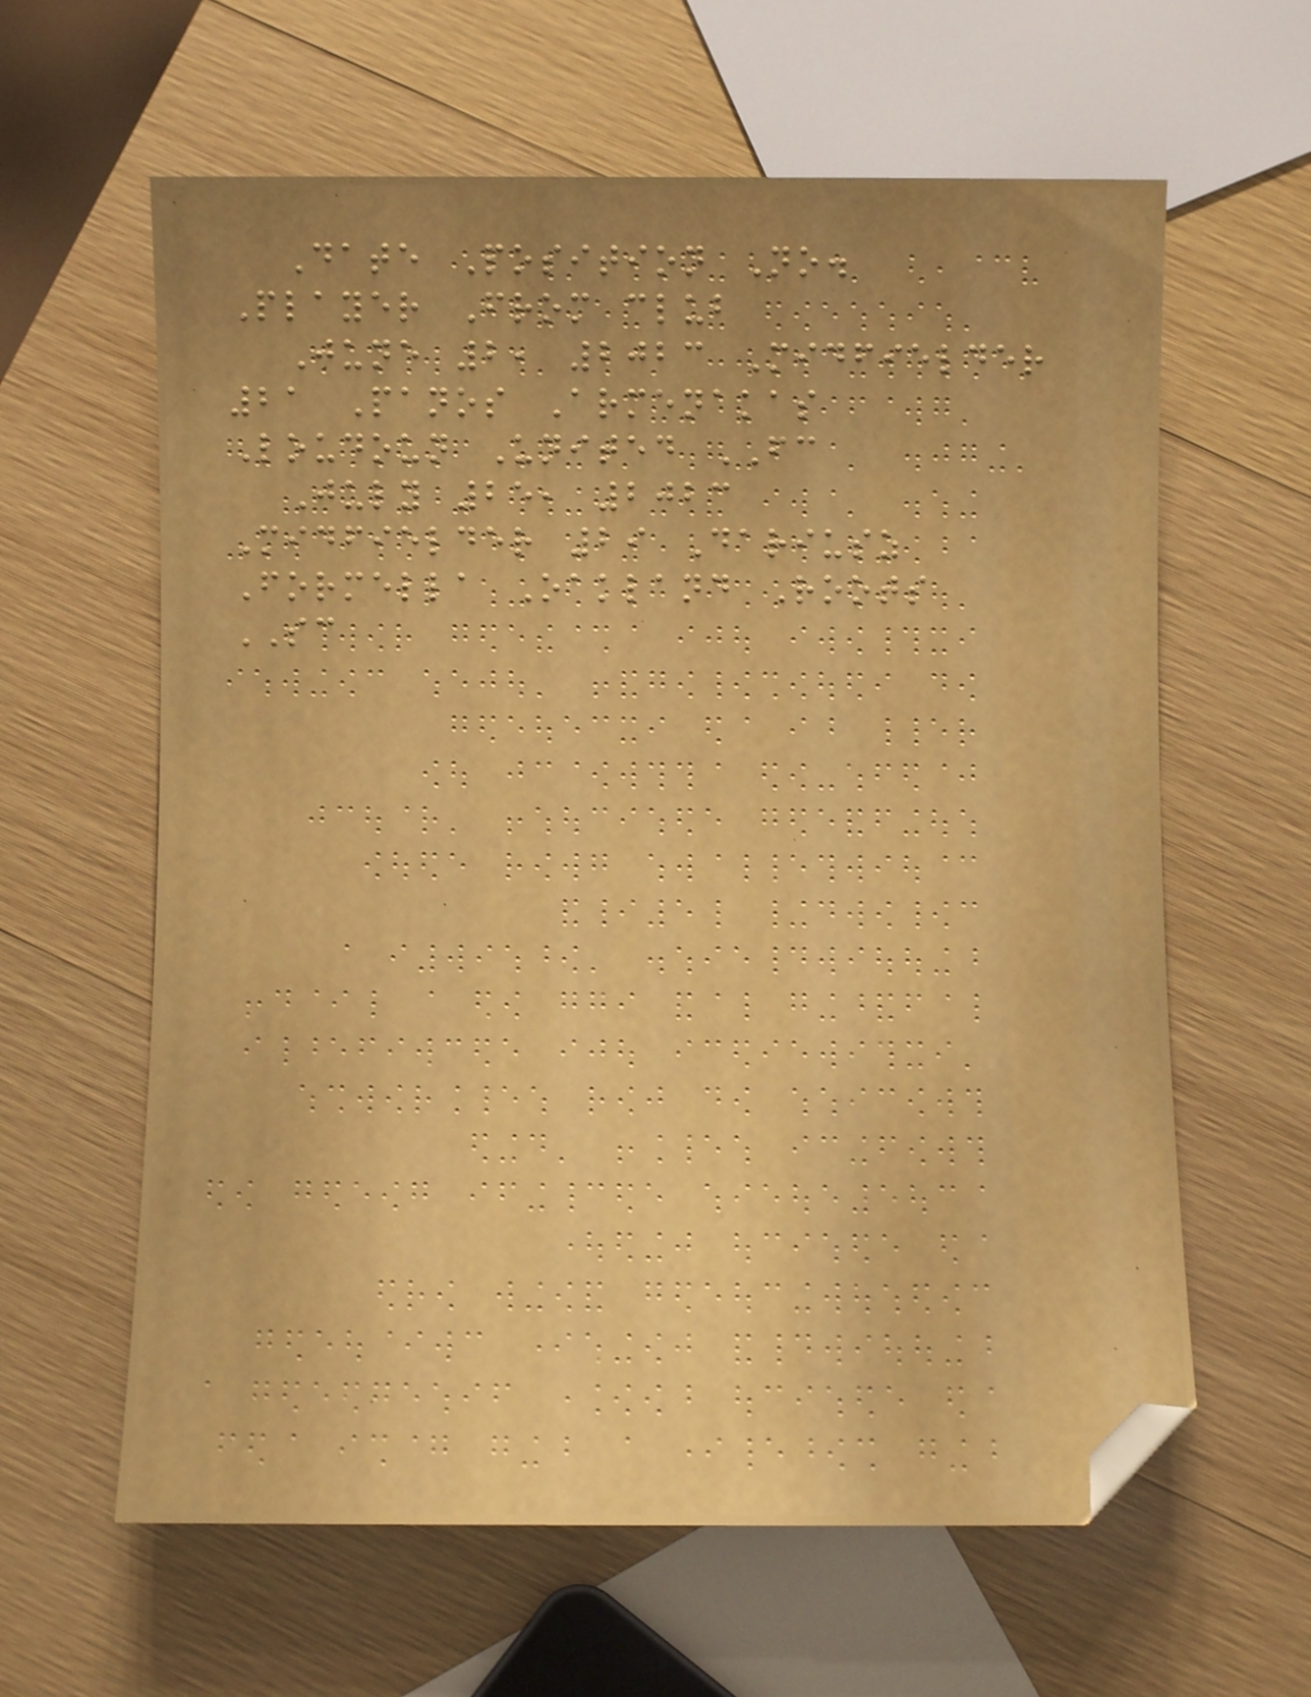Date Position No.
Player From club
June 2, 2023 Midfielder
21 Panos Armenakas
Loudoun United FC
July 25, 2023
Midfielder 29 Dariusz
Formella Oakland Roots
SC
